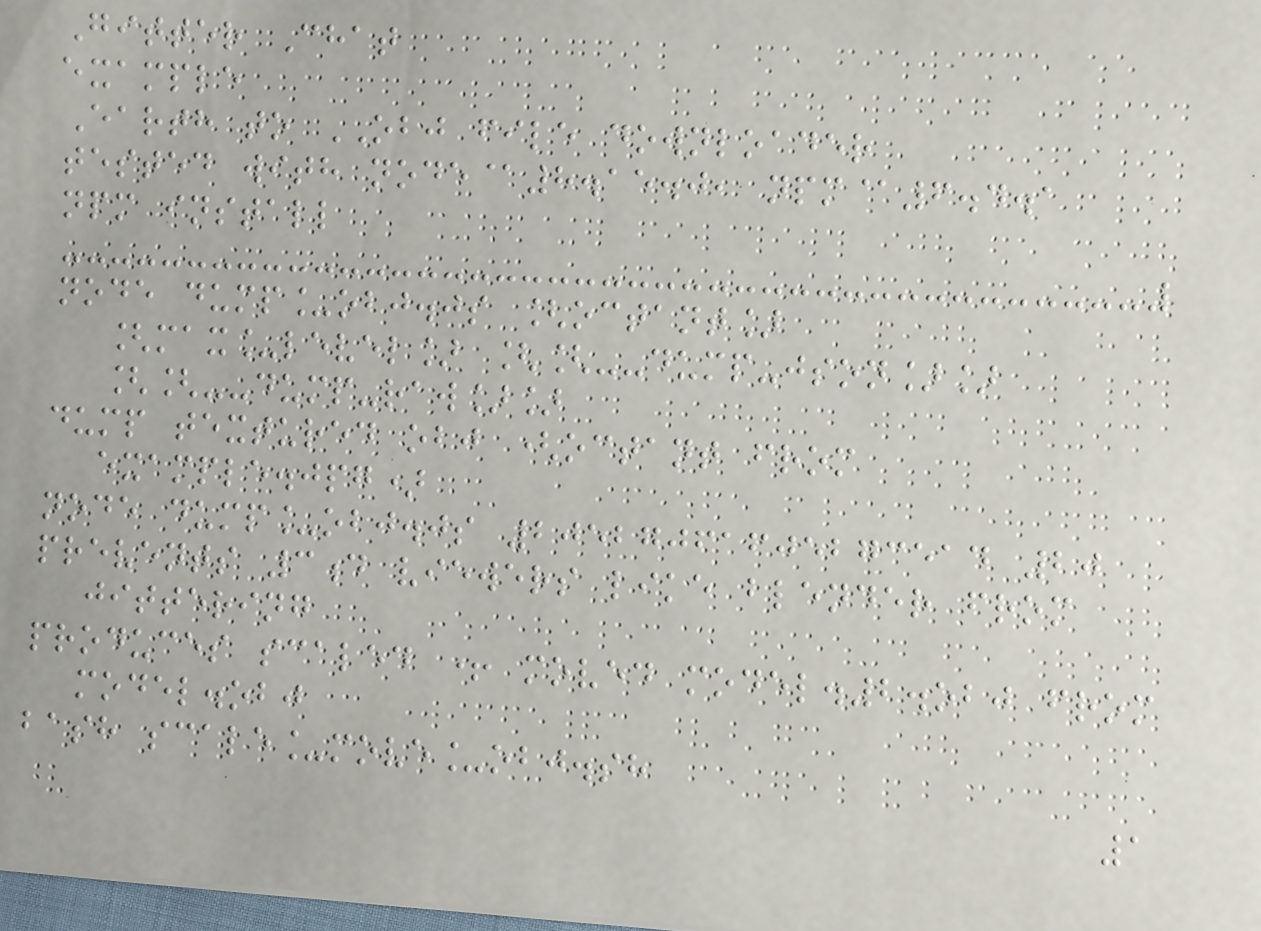Gitter Chat
example
Earth to OBJ file downloader
tested with node@8.15.0, npm@6.4.1
npm install
node dump_obj.js [octant]
[max_level] [[--dump-json]]
[[--dump-raw]]
dump textured obj (octant from
example.jpg)
node dump_obj.js 20527061605273514 20
prevents 3d viewers like blender from
jittering
produces scaled + moved model.2.obj from
model.obj
bash scale_move_obj.sh
1
